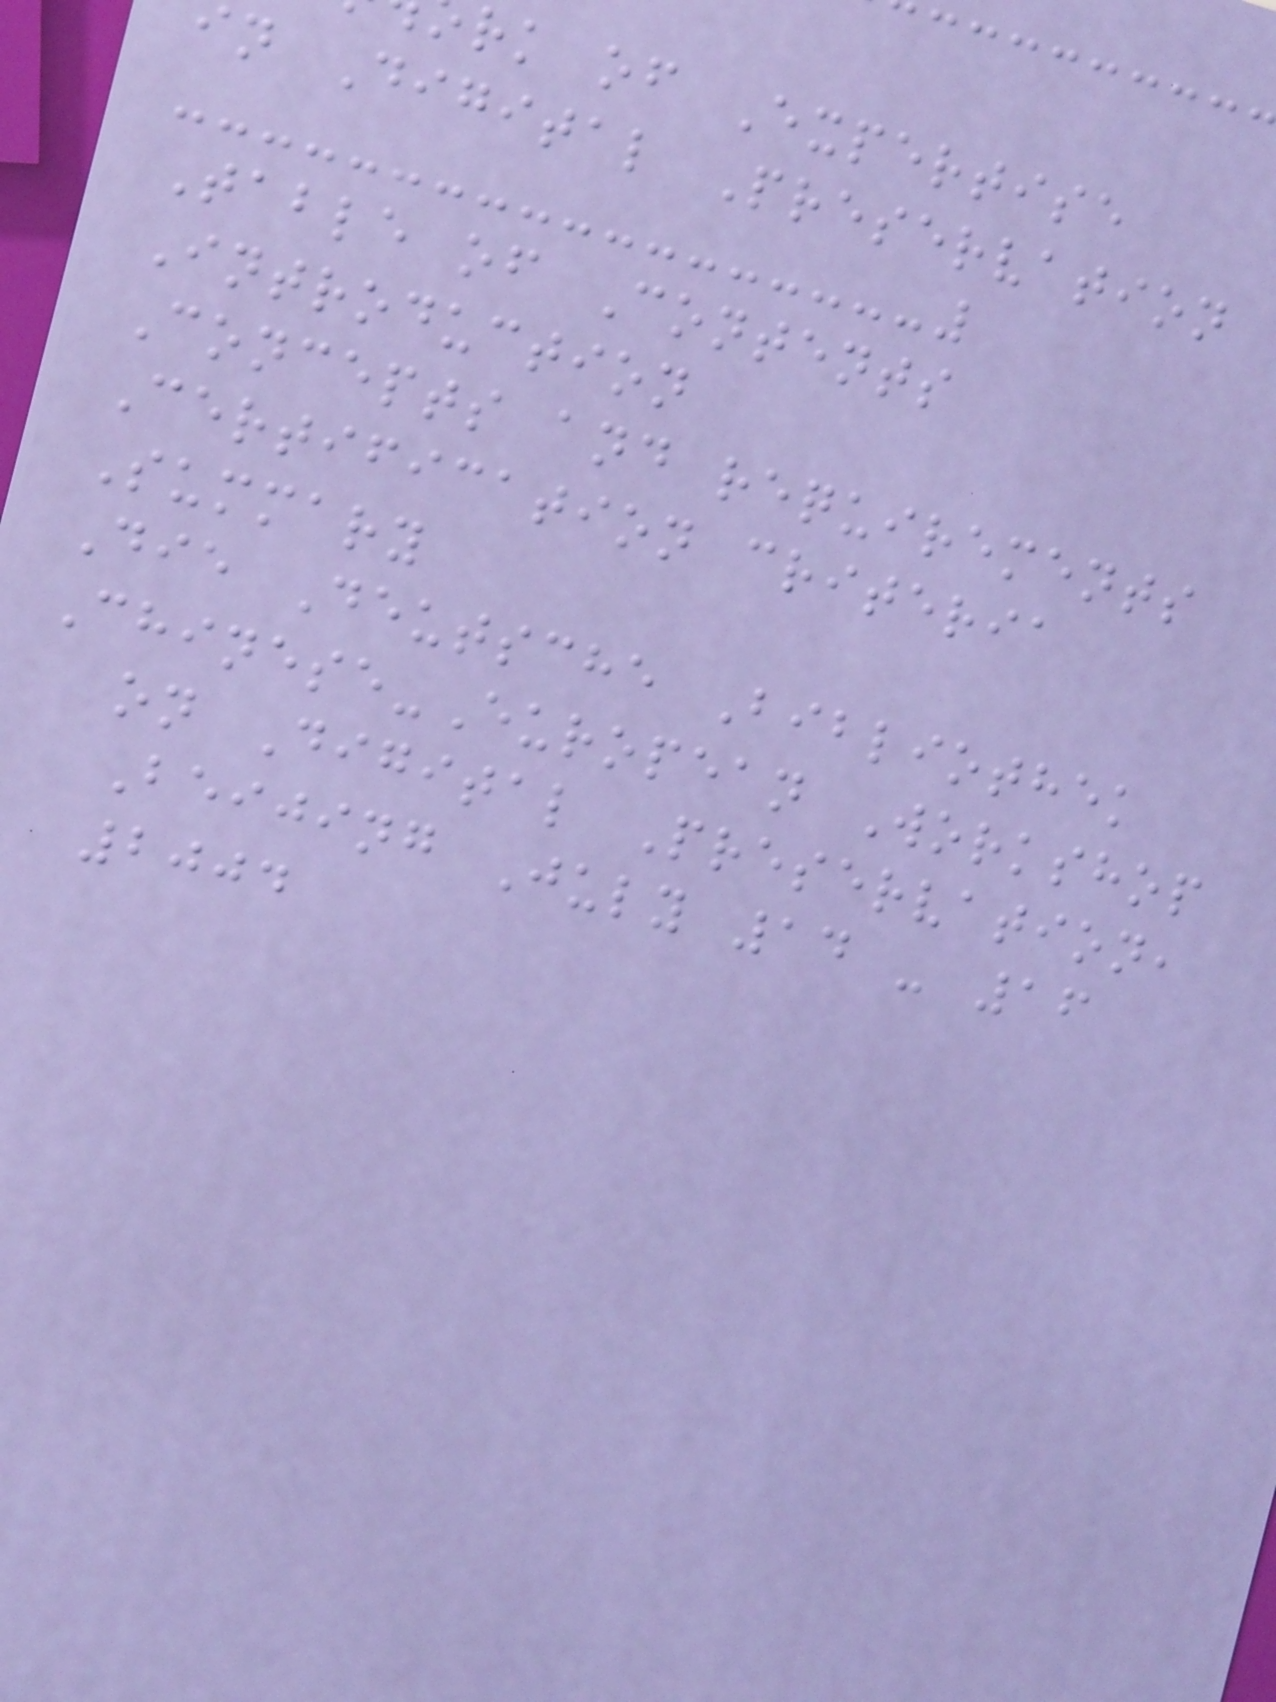rk of Expertise
n Digital Preservation
Table of Contents
Introduction
Concepts and requirements
Certification criteria
Summary
Die Deutsche Bibliothek
Chinese-European Workshop
on Digital Preservation,
Beijing July 14 - 16
2004
